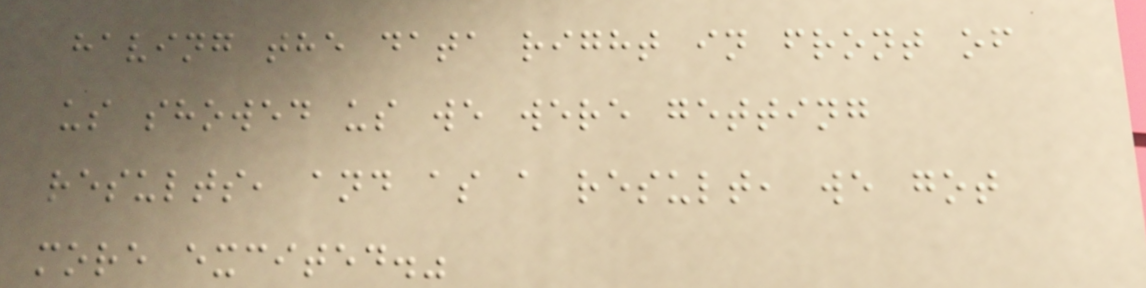having the data right in front of
us showed us we were getting
results, and as a result, we got
more excited."
